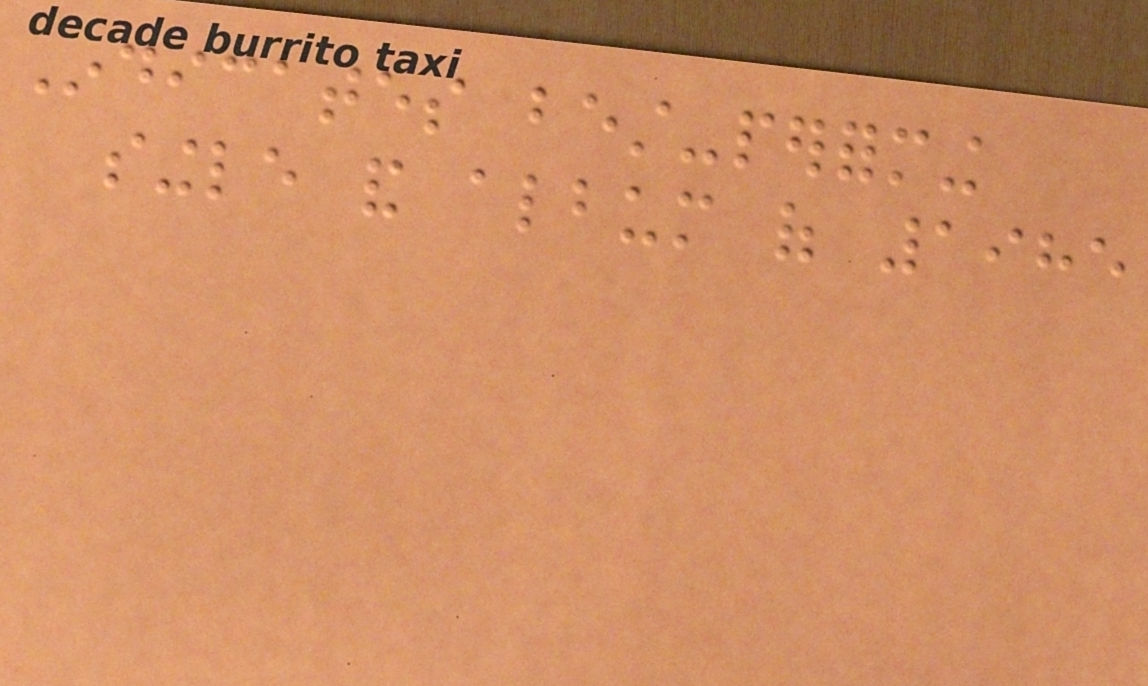Indicates best-performing
single and album of 1985
